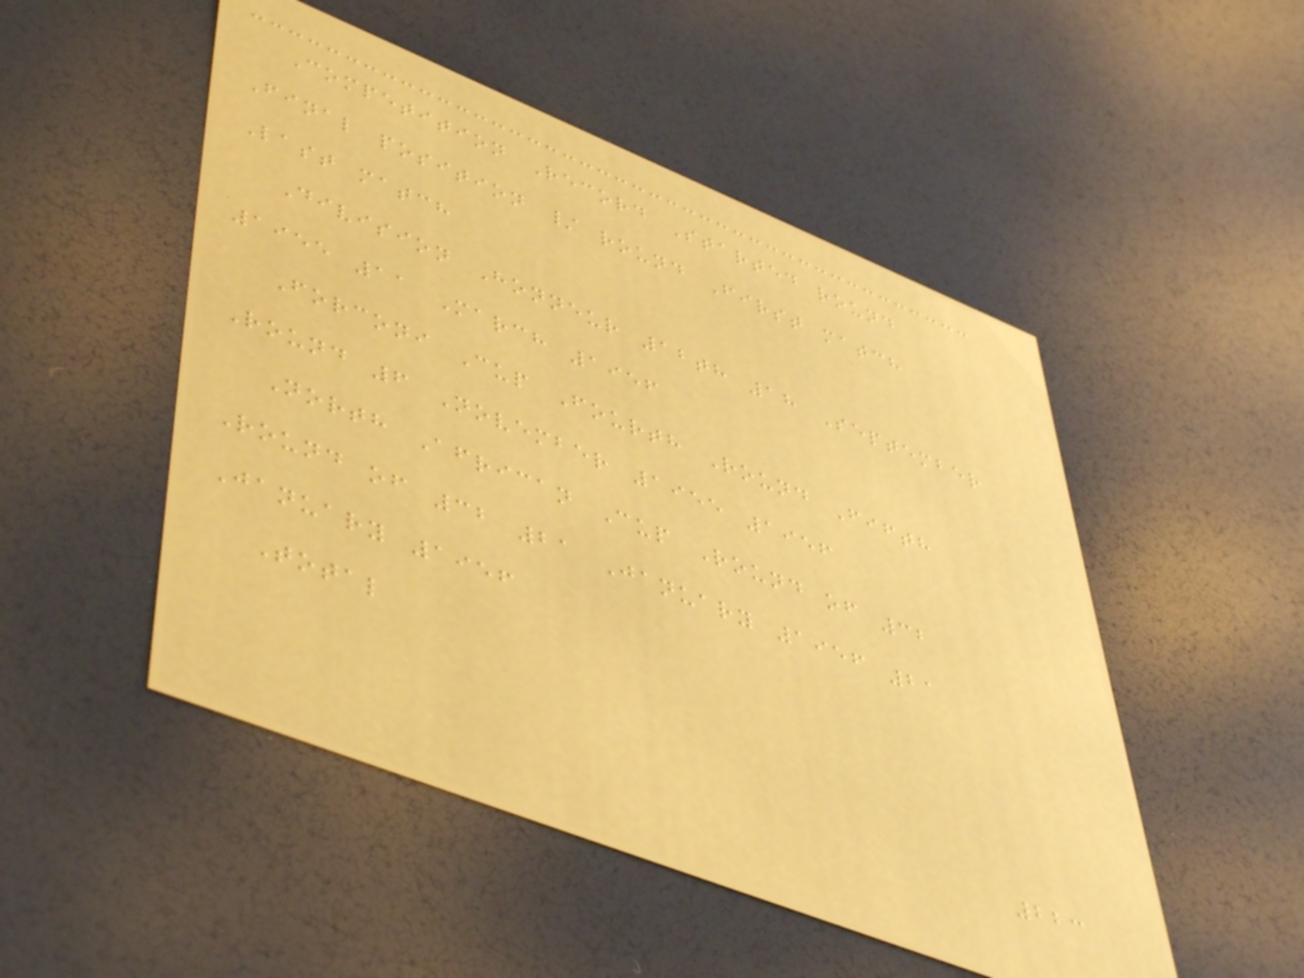Competition Record Started round
Final position / round First match
Last match
Division Honneur 12th 18 September
1955 11 March 1956
Forconi Cup Fourth Round Fifth
Round 6 November 1955 1956
North African Cup Round of 32
Round of 32 21 January 1956 21
January 1956
Total
223
